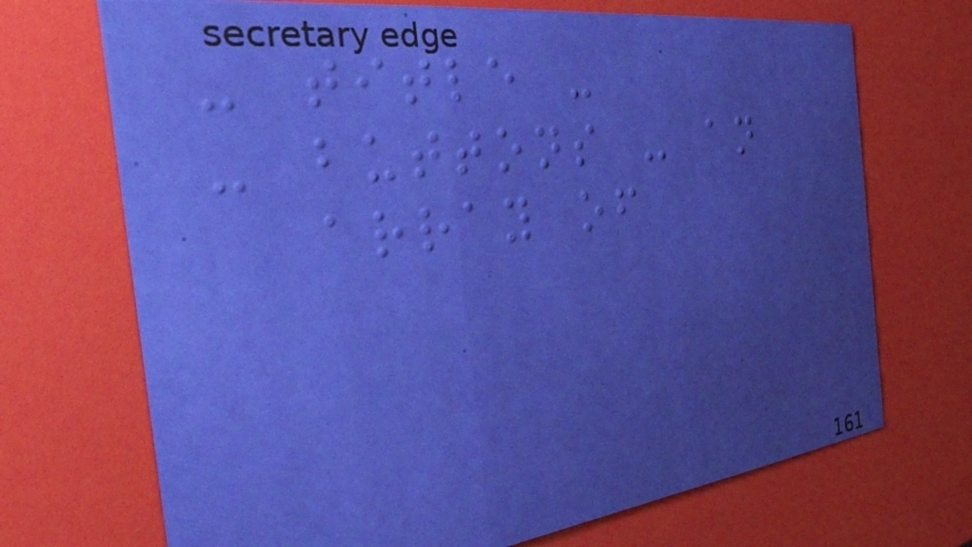- title -
- buttons - an
array of
